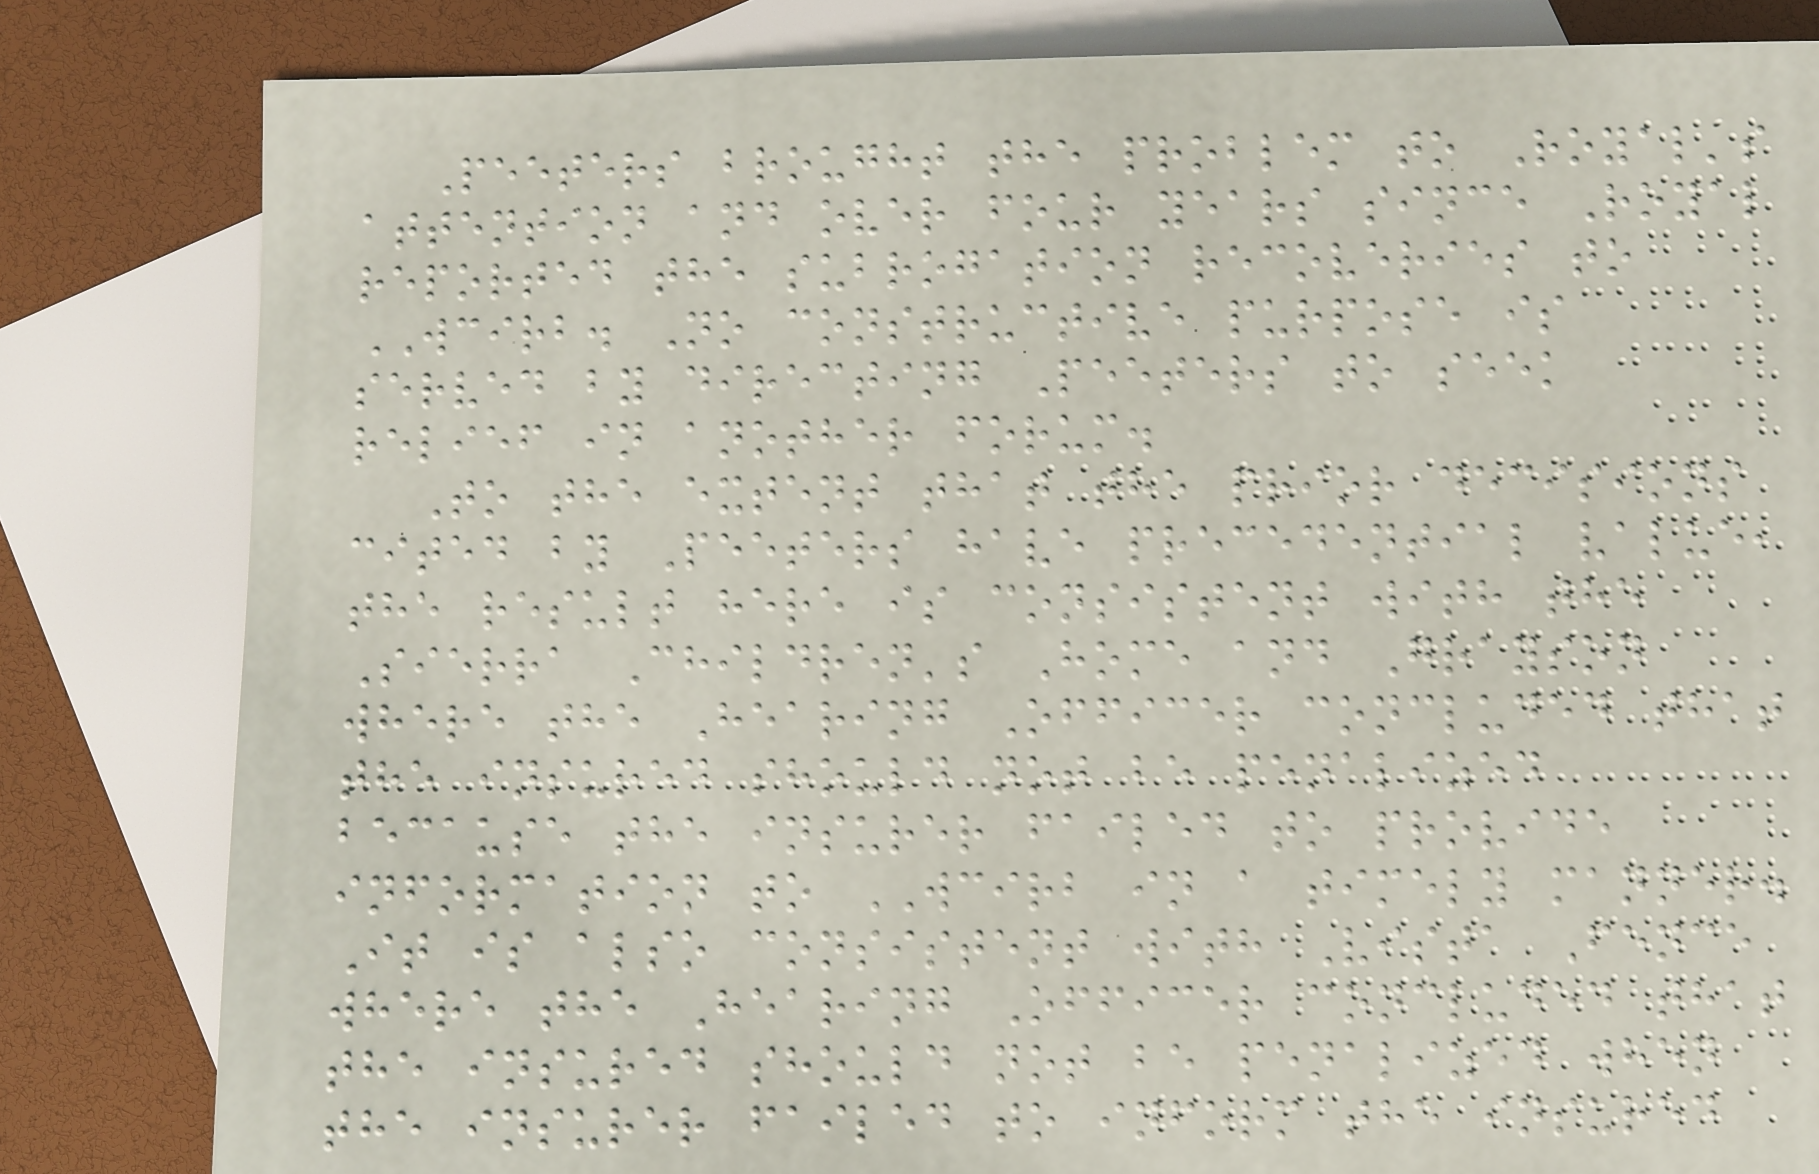Peeters brought the problem to Royal's
attention and over four years since Royal
reported the subrogation recoveries to
WCIRB. No constructive purpose is
served by directing Peeters to seek
relief in another forum.
To the extent that the prior decisions
cited by Peeters have precedential value,
the result here is consistent with the
Sierra Children's Home and Grayson
where the Hearing Officer concluded that
the insured should not be penalized
because the insurer failed to provide
information to WCIRB in a timely manner.
It is also consistent with Vista Fence
where the Hearing Officer concluded that
the insured should not be penalized when
the insurer failed to inform the insured
